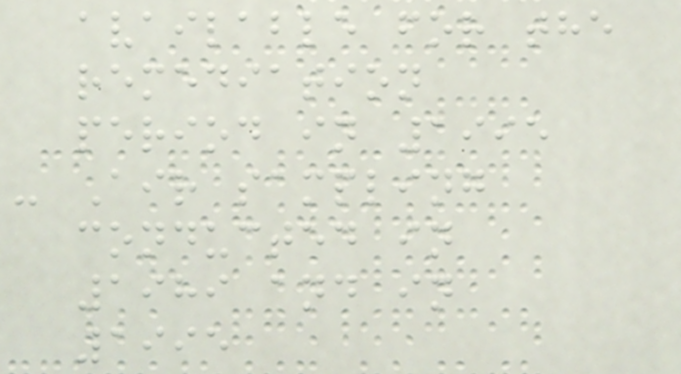available for the
remediation
period in 1995
- Air sampling
conducted in
1989 and in
1995
